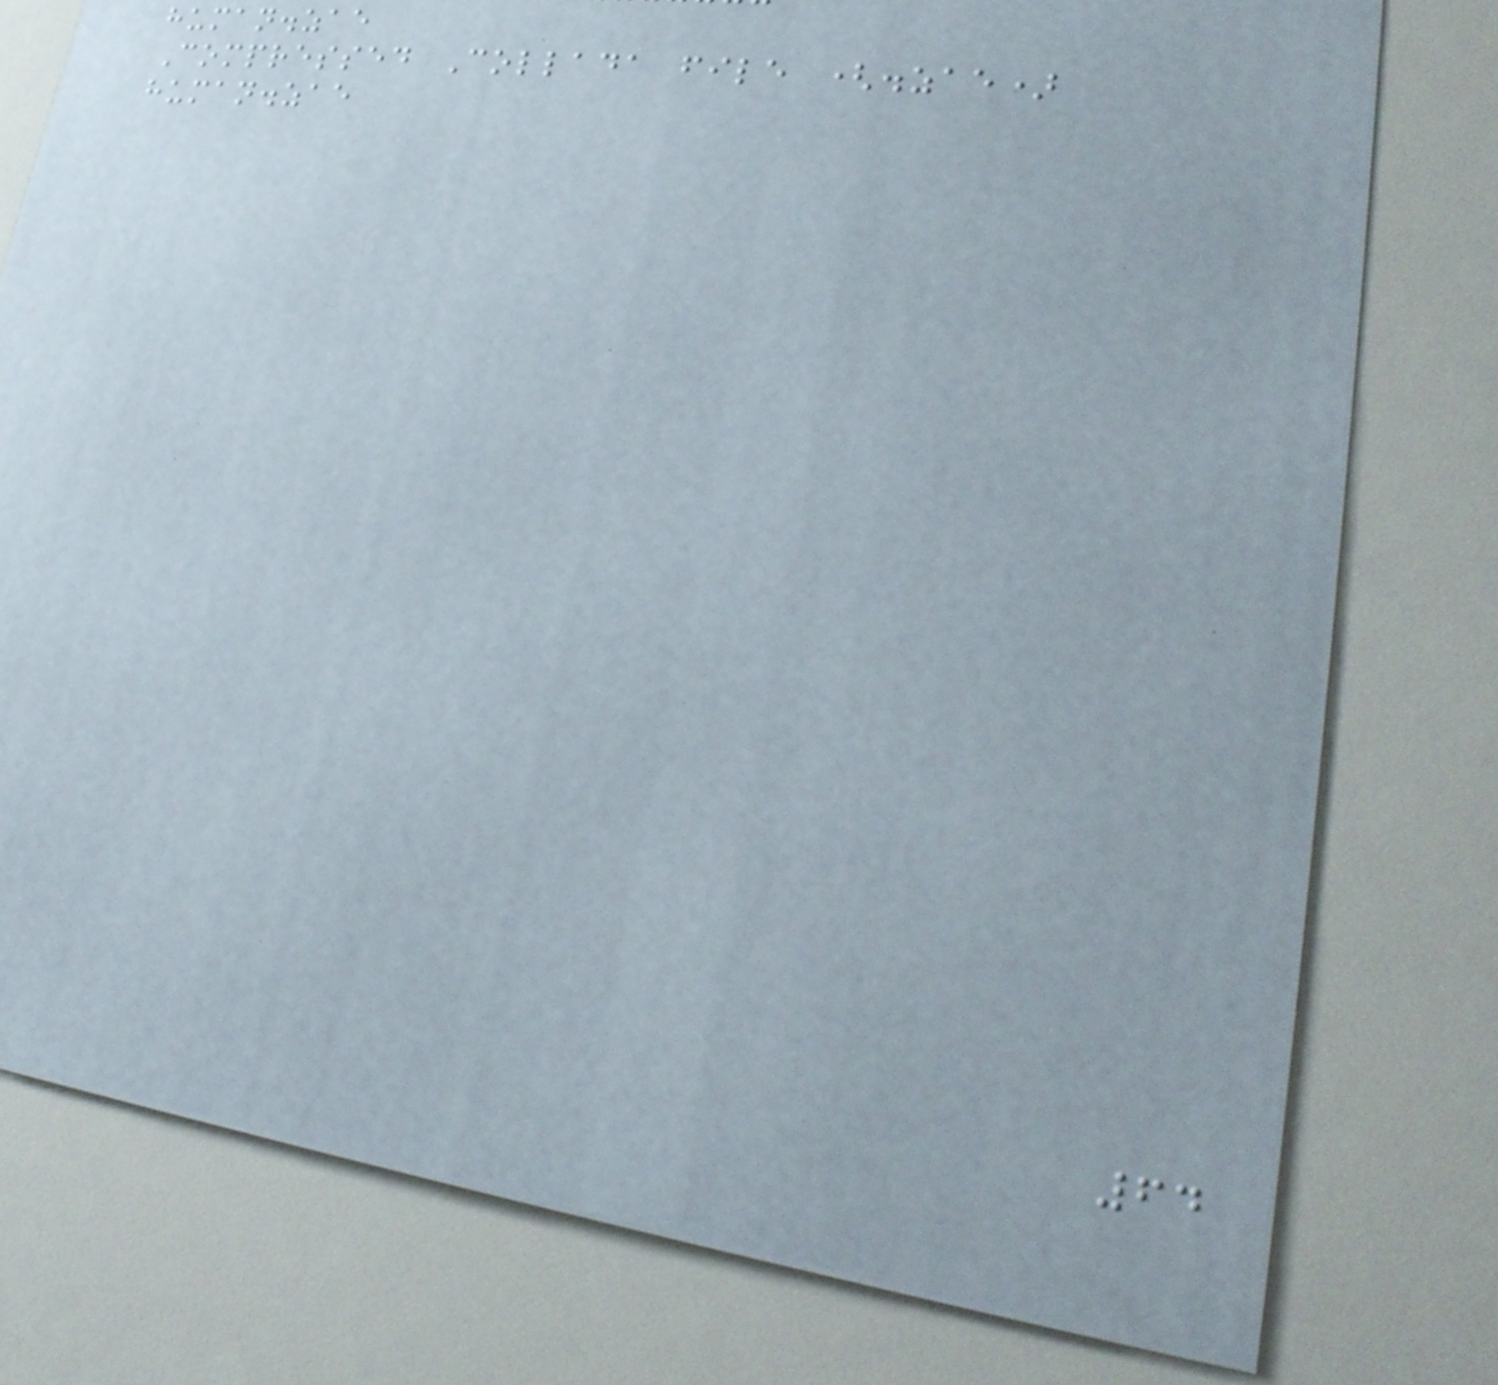human.zae
Compressed Collada file (.zae)
human.zae
64
